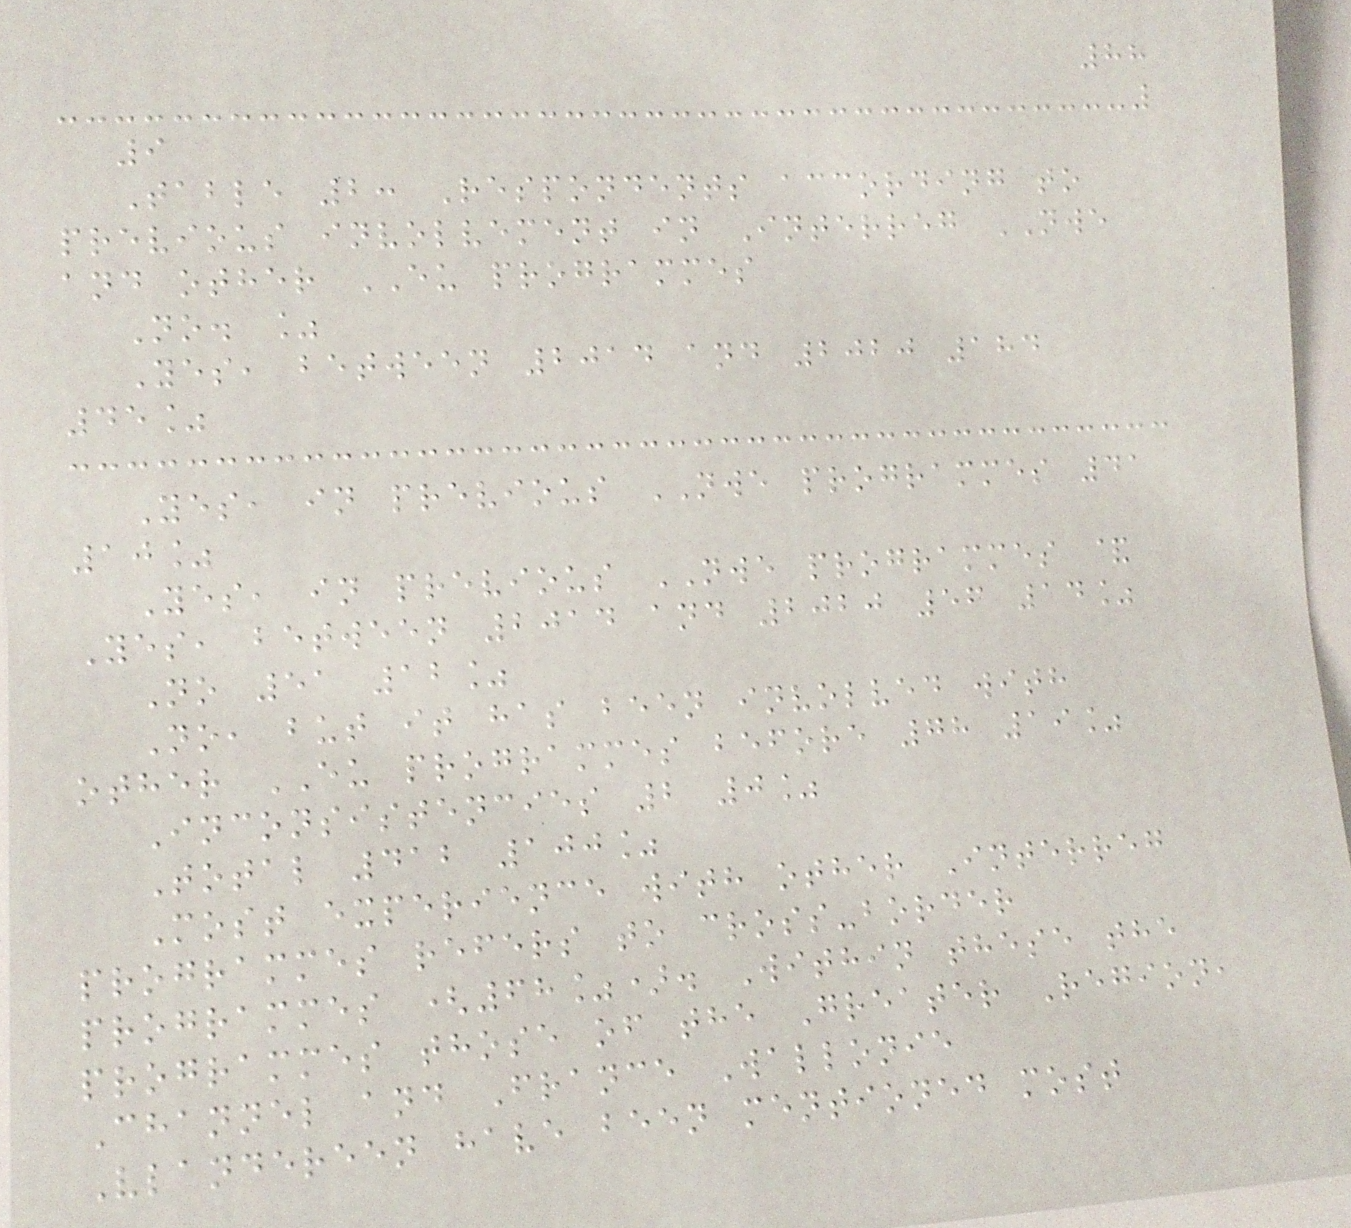88
9
Table 2: Respondents according to
previous involvement in Interreg NWE
and other EU programmes
No. %
Yes, between 2014 and 2020 184
45%
Yes, in previous NWE programmes 41
10%
Yes, in previous NWE programmes &
Yes, between 2014 and 2020 56 14%
No 51 12%
No, but it has been involved with
other EU programmes before 78 19%
Inconsistencies 2 0%
Total 412 100%
Most experience with other Interreg
programmes refers to cross-border
programmes (68%). Within these the
programmes those of the Greater Region,
Channel and France Wallonie
Vlandereen have been mentioned most
